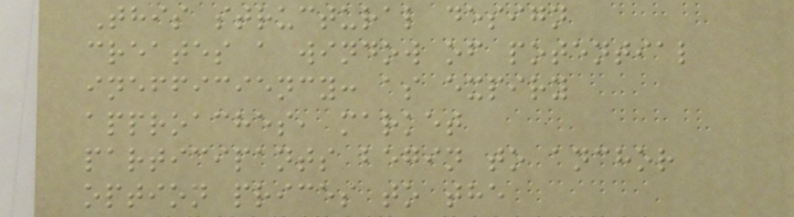This structural design
creates a window of potential
inefficiency: as expiry
approaches, market
participants begin to anchor
option prices to the
